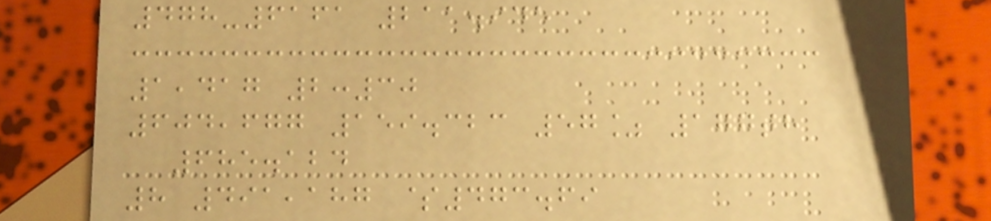478-6161 211.945
1,417 2:30
604,677 159.323 57% 177th
685.124
8 491,187 $473.69
